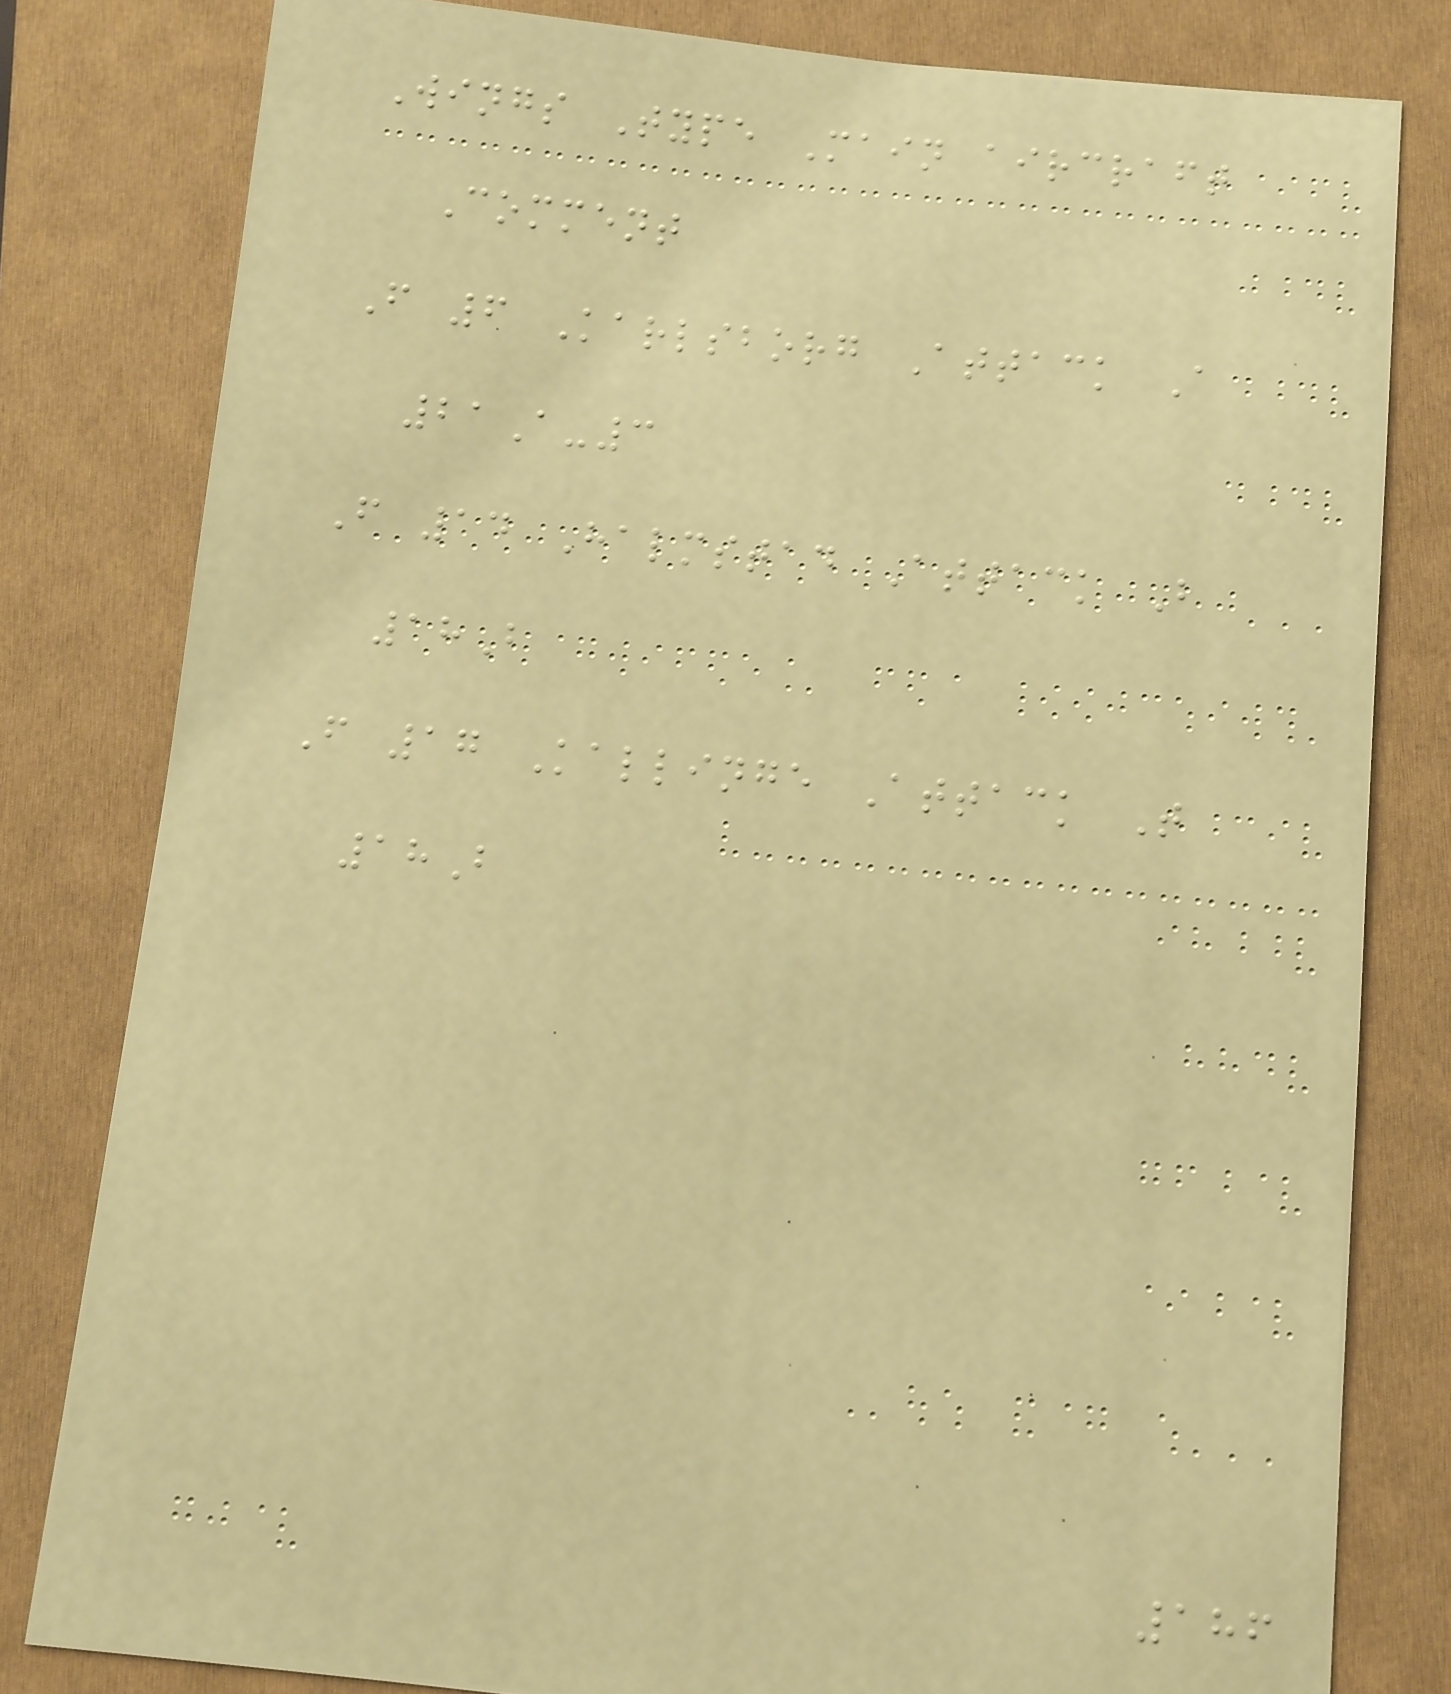Wings Type Main aircraft
Comment
F 6 Karlsborg Attack A
21A-3
F 14 Halmstad Attack B
18B
F 17 Kallinge Attack T
18B
186
